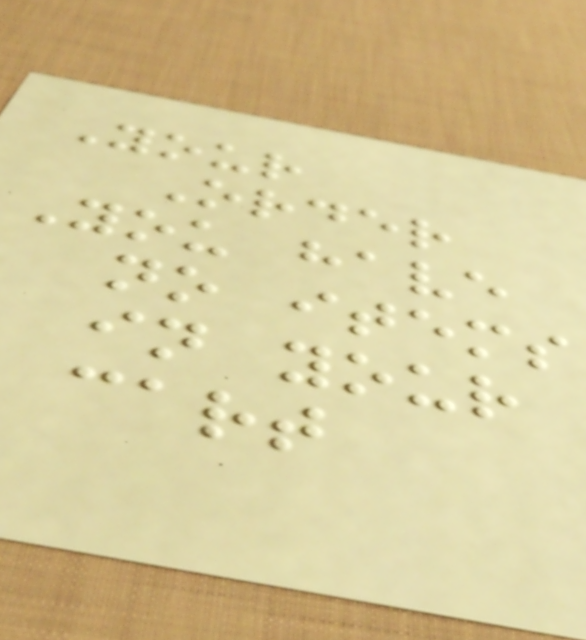Your
Order
You have
no items
in your
cart
